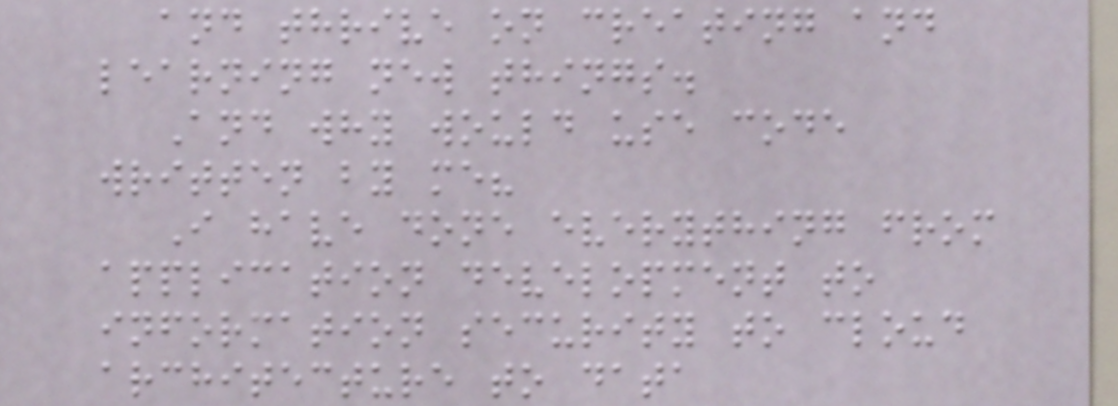and thrive on creating and
learning new things.
And why would use code
written by me?
I have done everything from
application development to
information security to cloud
architecture to data
